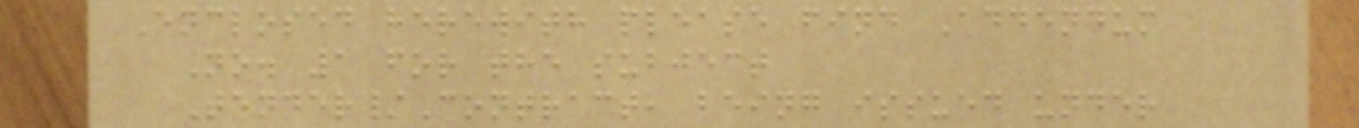Enclosed herewith please find Addendum
No. 1 for the subject
Tender/Contract, being issued under
